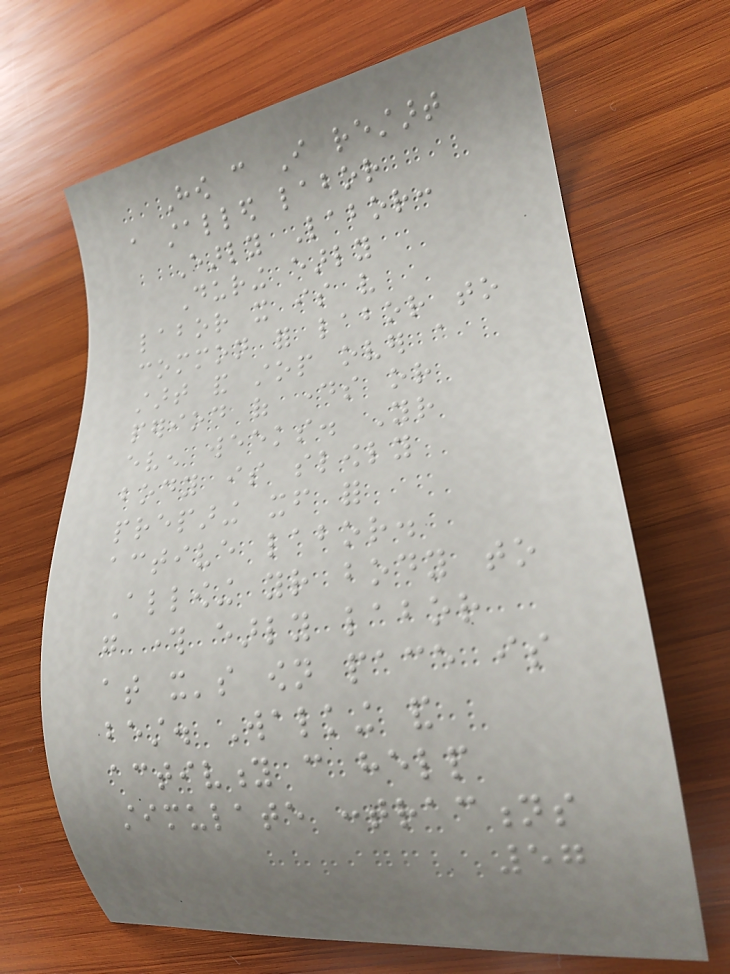How can I restart
a stalled labor
Early Labor:
During early
labor it is very
common for labor to
start and stop over a
period of days or
even weeks. Your
body is slowly
preparing itself for
active labor.
Allowing your body to
go through early labor
at it's own pace is
best. Walking and
activity can help
stimulate contractions
57
